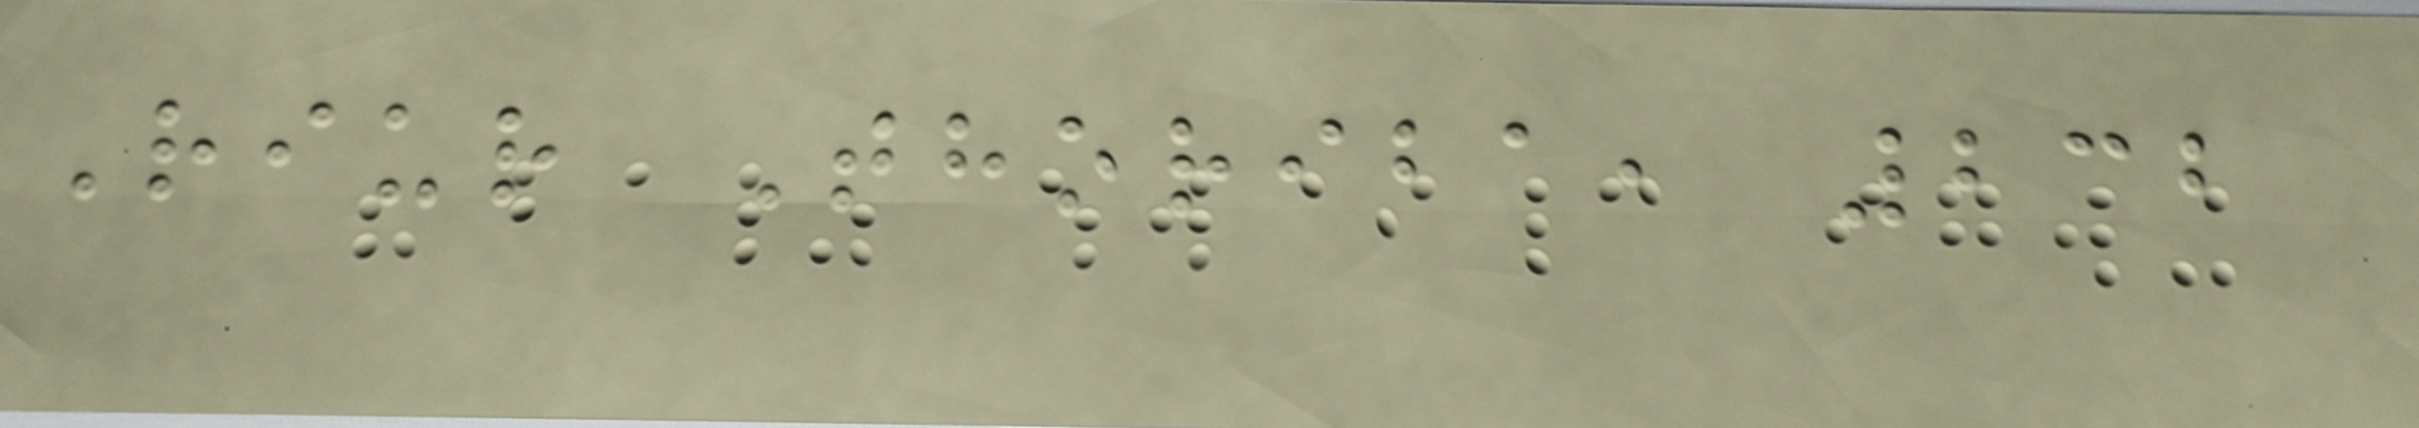Riur Thoriba, 232
